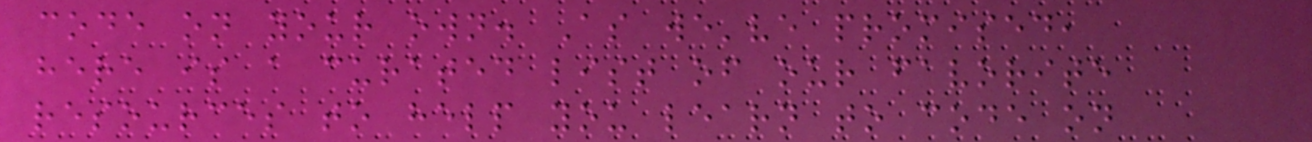code on your own. As we've promised,
here is a curated list of our favorite
resources to help you learn to code on
